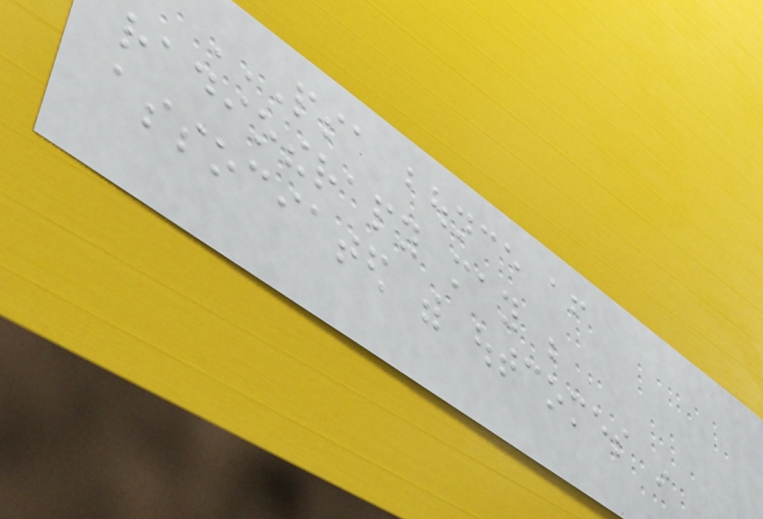PSA BOUNCE AFTER
RADIOTHERAPY MAY BE
ASSOCIATED WITH OUTCOMES IN
